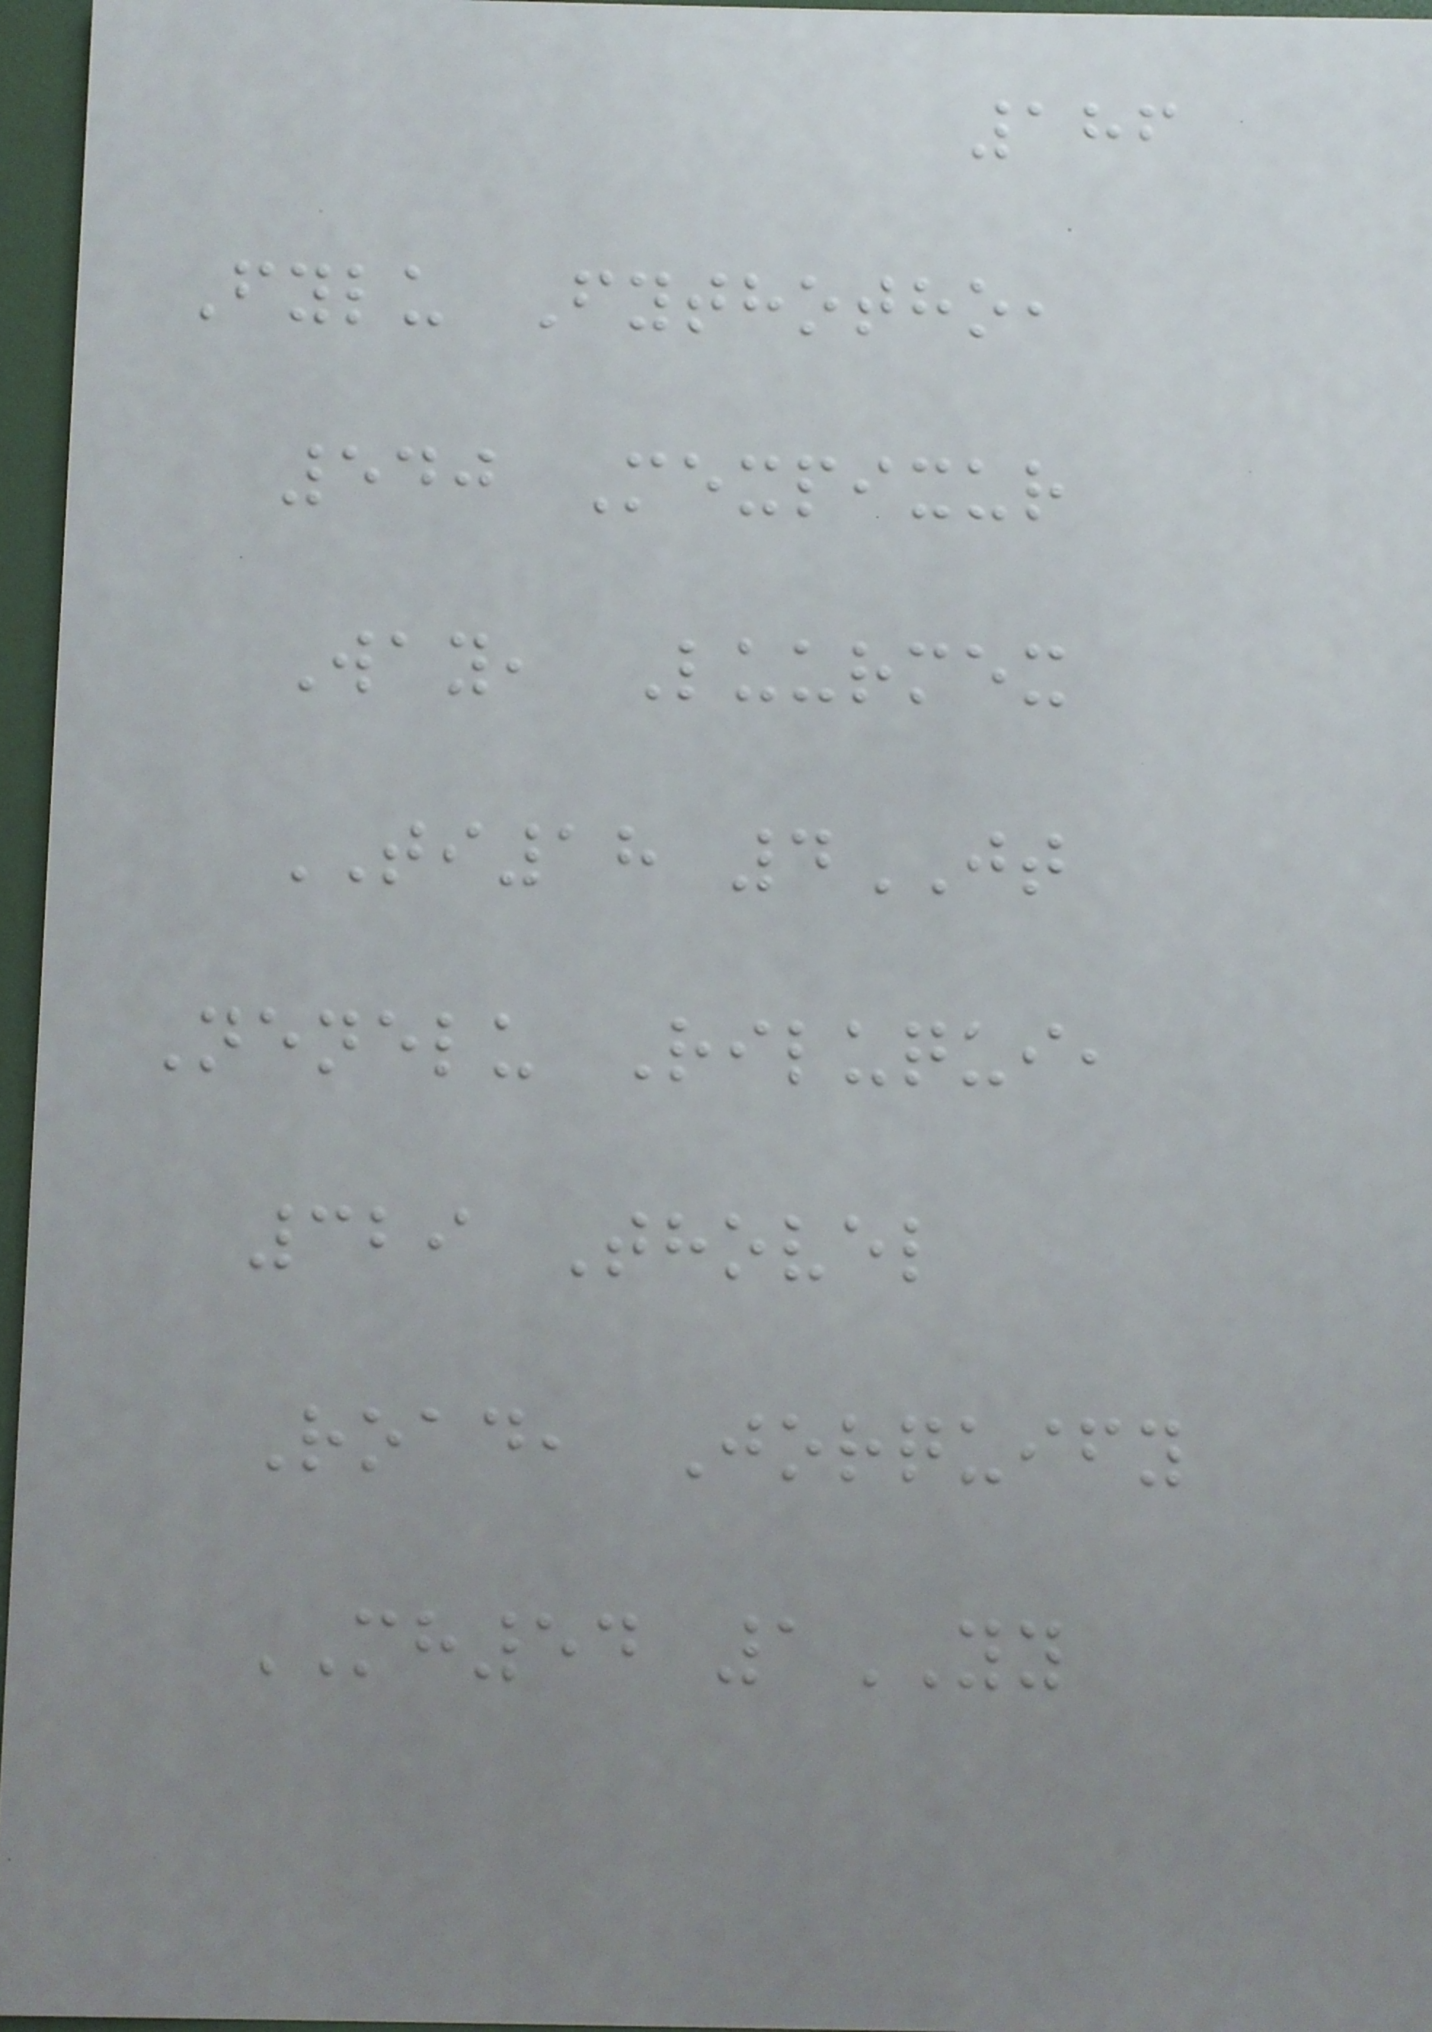186
Fylu Fythotho,
540 Mexpixur
Way, Luurmex
TI18 4JT
Nenelu Riluqui,
329 Thovel
Road, Jorquify
MH54 1YY
